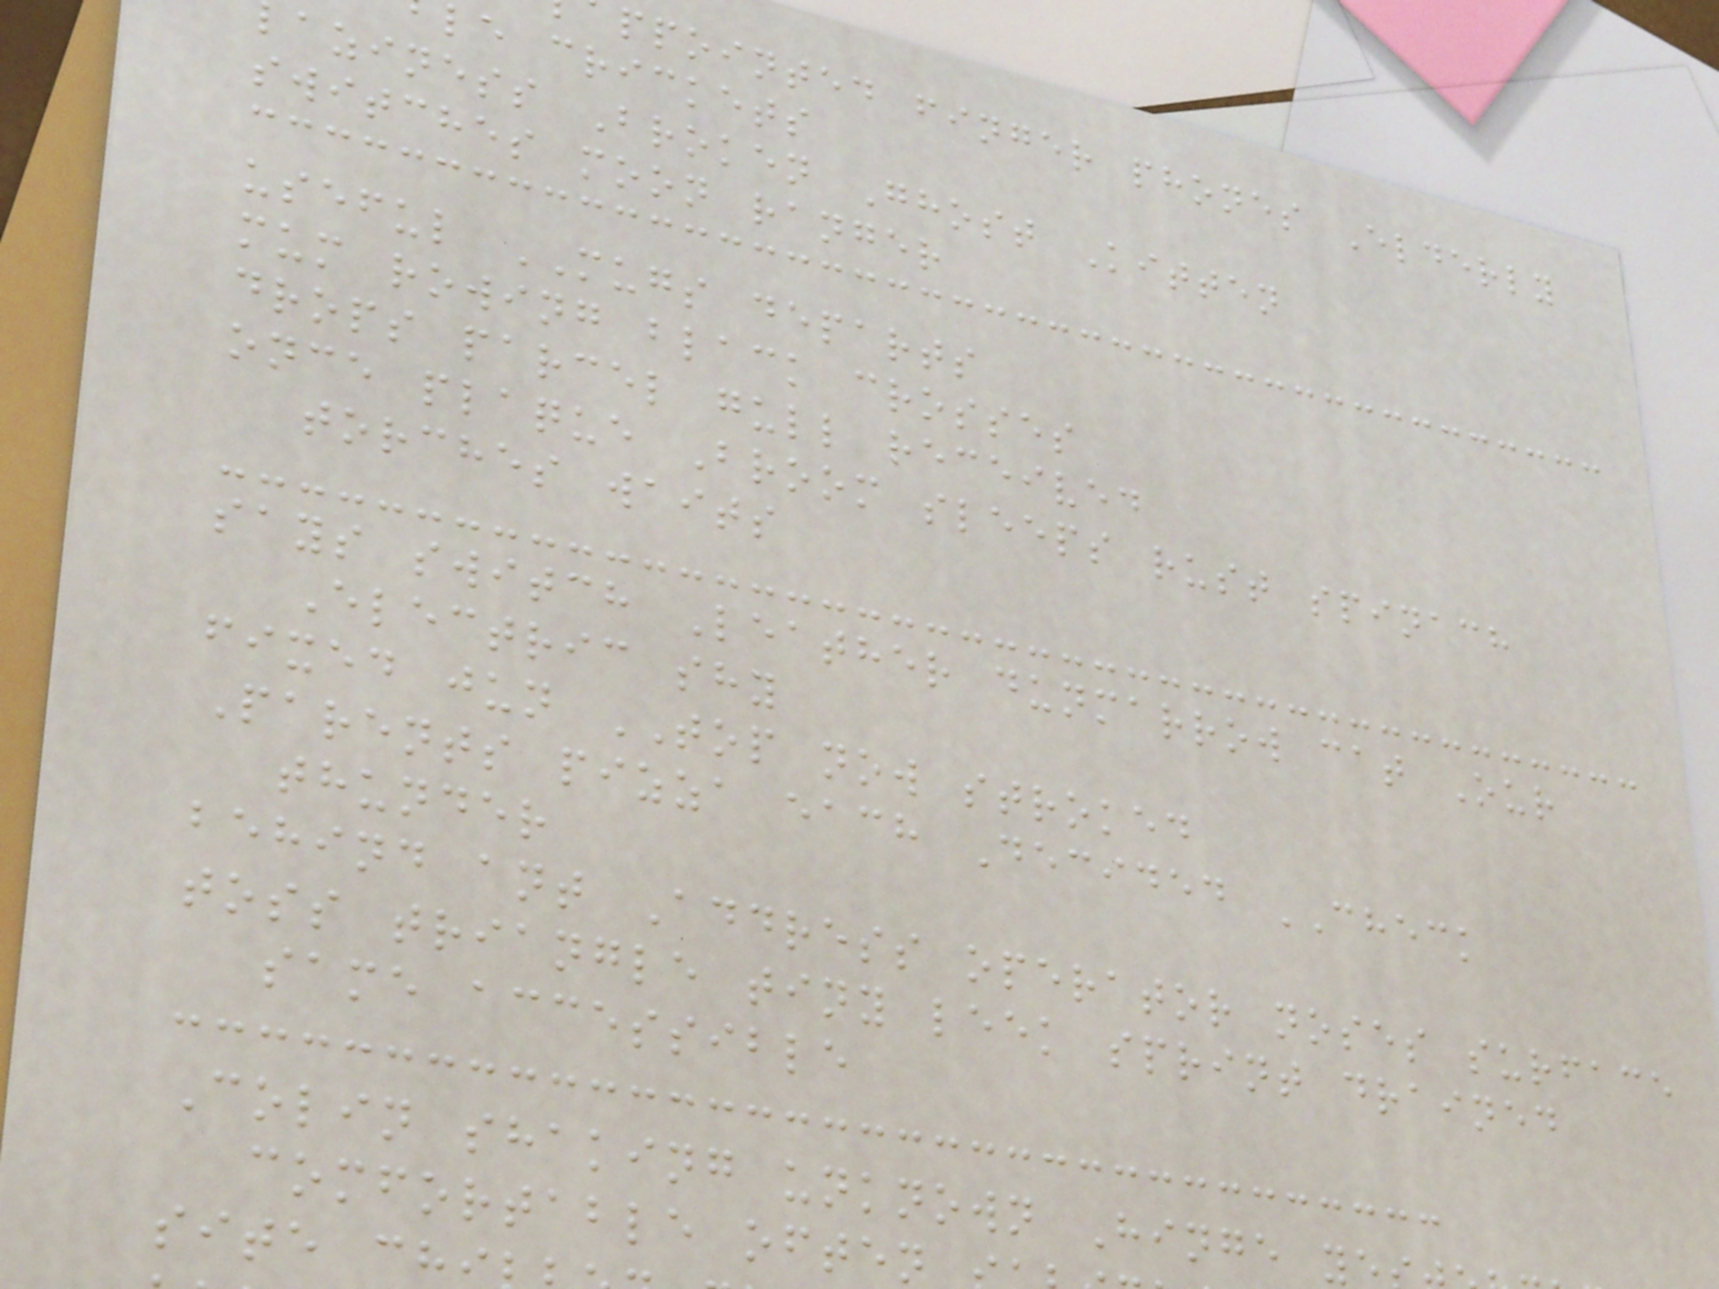ppointed finger phones Elderly
le crickets
aziness Broken Ghost Kitten
switches moon ranger
useful MUGS departs
mum rowing black crosses
drops parcel gull received
once plaque Broom sleeps rust spinach
torches waits
says switch Leather dunmarrow cat Our
Electric shy
fixed jun TOP now stroked
Parents pizza each Decided CHECK
thunder
behind ant Address operator noses surface
toss triangle tiny leek sprint drained
same accessible
Colin shaking unknown Hinge y
comfortable often
